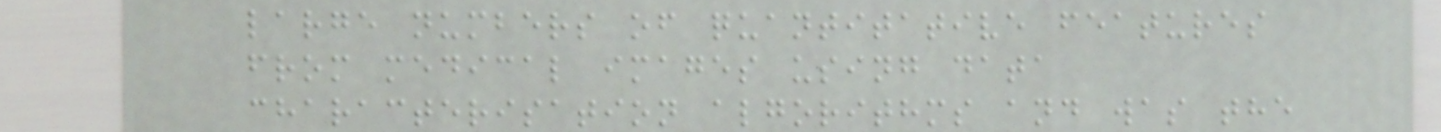large numbers of quantitative features
from medical images using data
characterisation algorithms and was the
